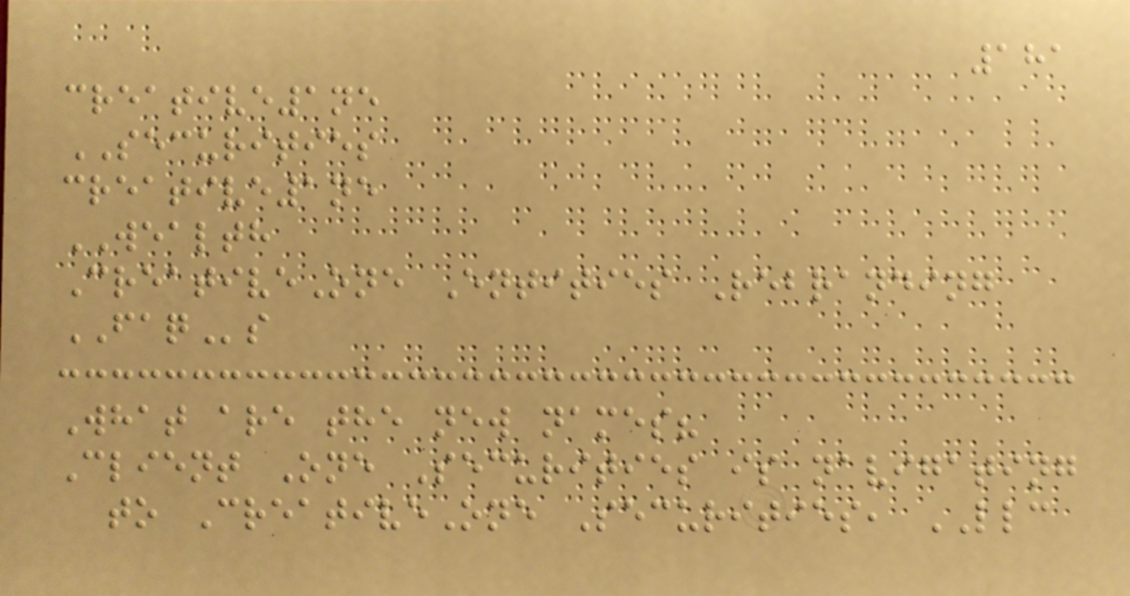181
creative1ne
SECURITIES
creative1ne
WEALTH
CreativeOne Entities Rebranding
FAQs
What are the new names?
Client One Securities is navigating
to CreativeOne Securities, LLC
